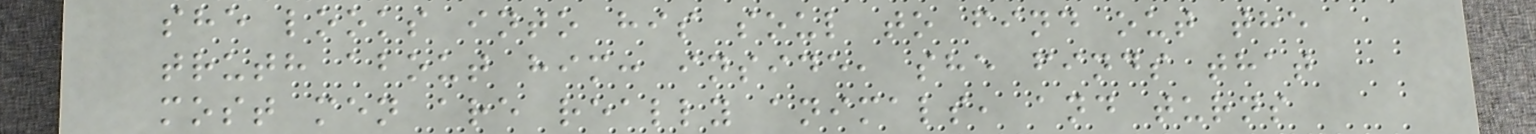she looks into his soul to find out the
truth about him: inside, she finds that
most men are really animals, and turns
